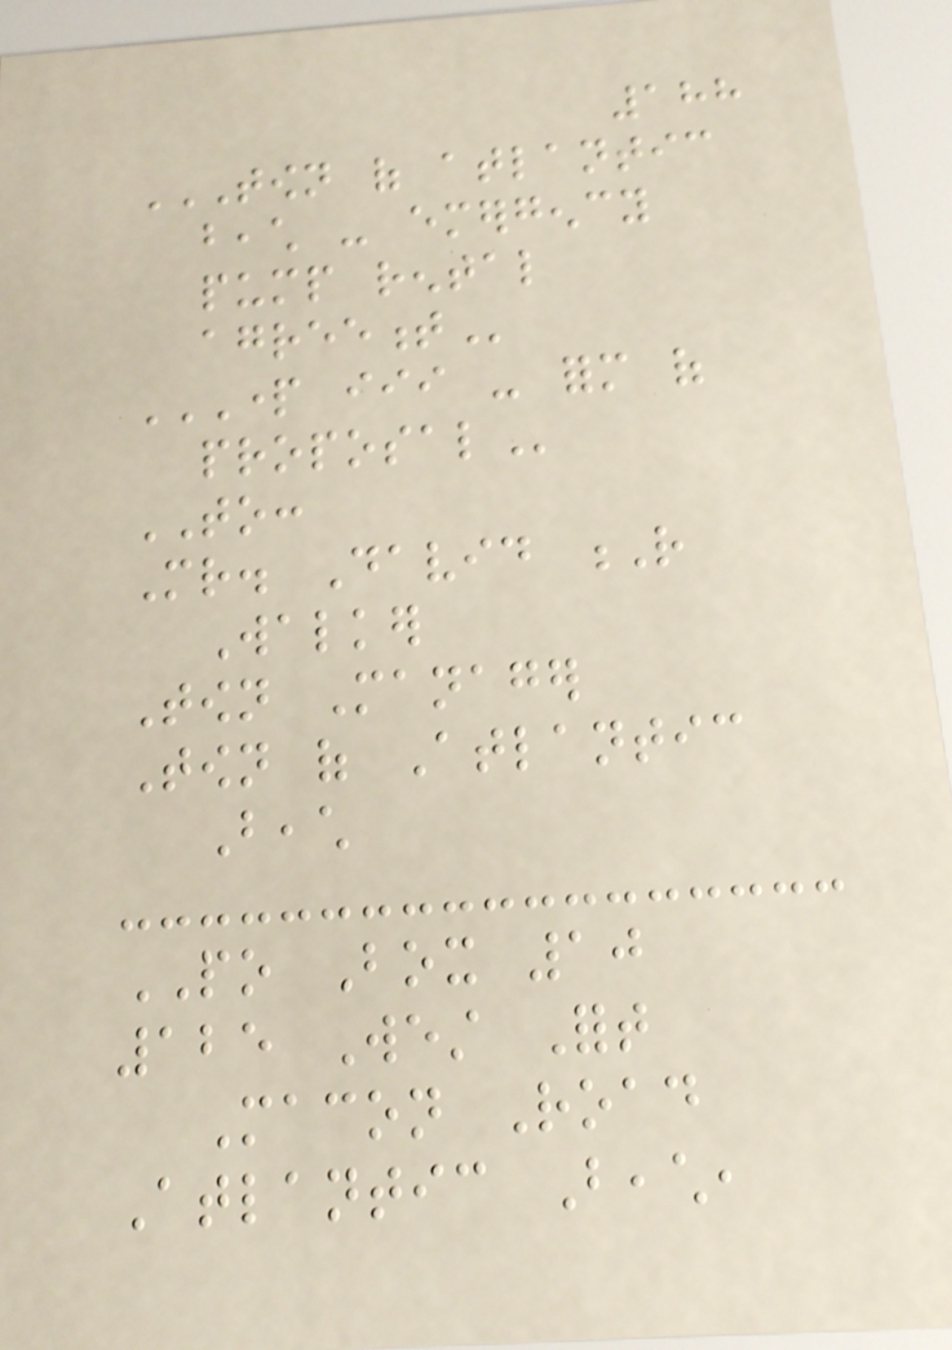188
TOWN OF ATLANTIC
BEACH - EMERGENCY
PUMP RENTAL
AGREEMENT
PART III - FORM OF
PROPOSAL
TO:
Mr. David R
Walker
Town Manager
Town of Atlantic
Beach
PO Box 10
125 West Fort
Macon Road
Atlantic Beach,
